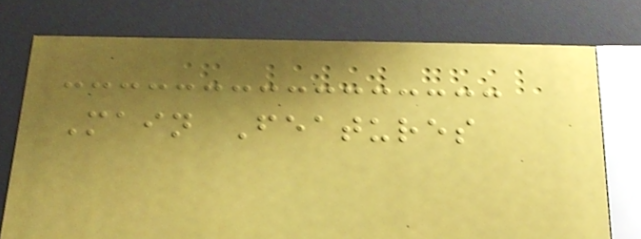Main Features
